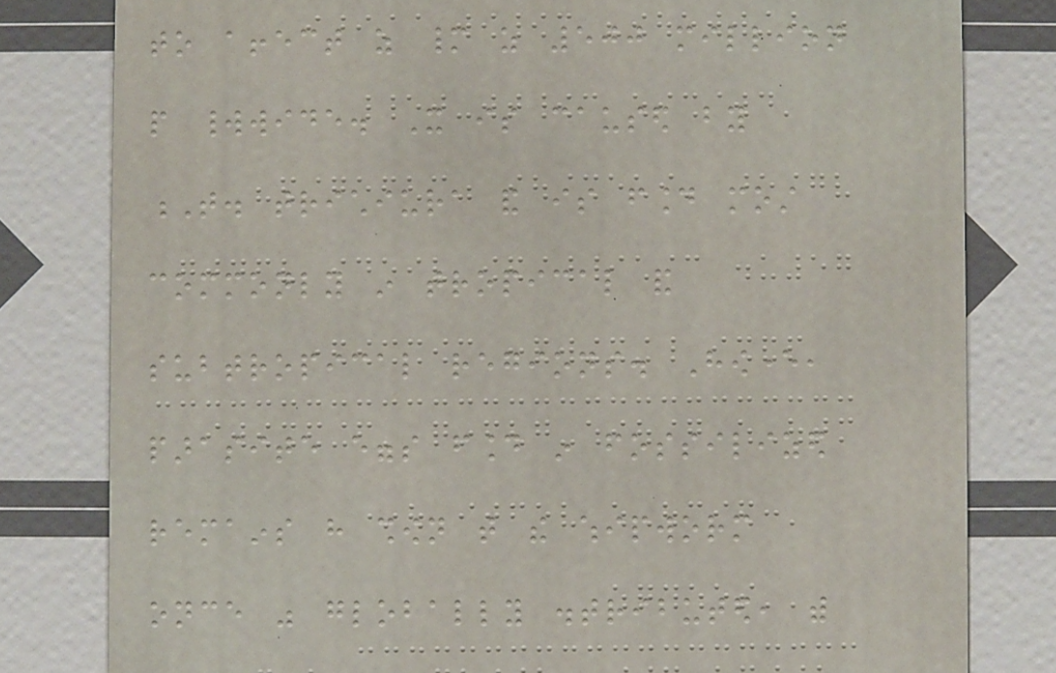to affect as many as 500 million
people worldwide. It is caused by
T. trichiura and is found most
commonly in tropical and
subtropical regions. However,
parasite eggs found in fossilized
remains have shown that the whipworm
once was globally distributed, with
